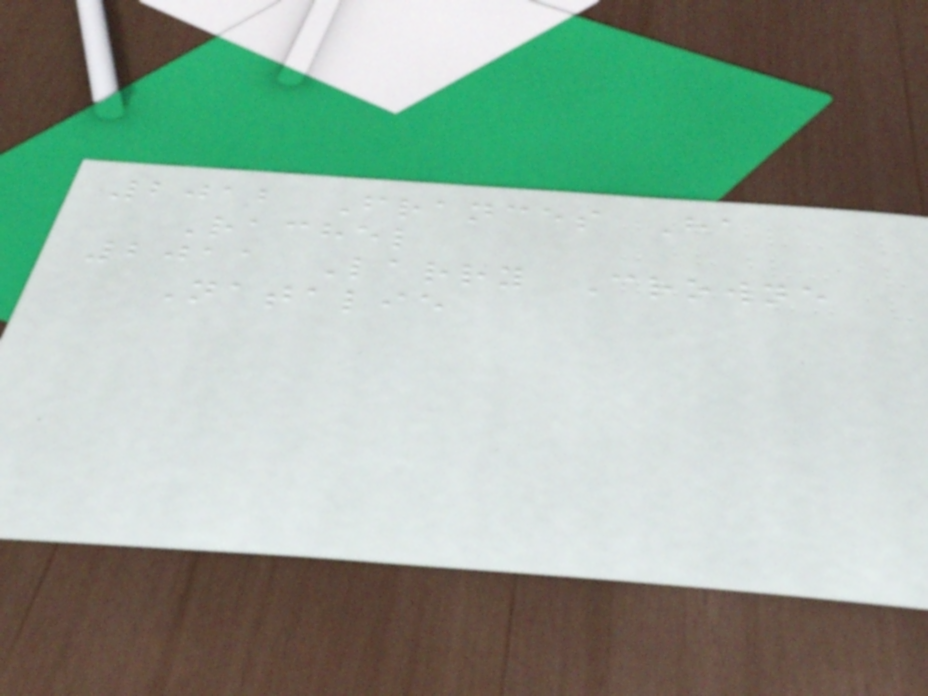2012 Frances Ha
Rachel
2011 Larry Crowne
Natalie
